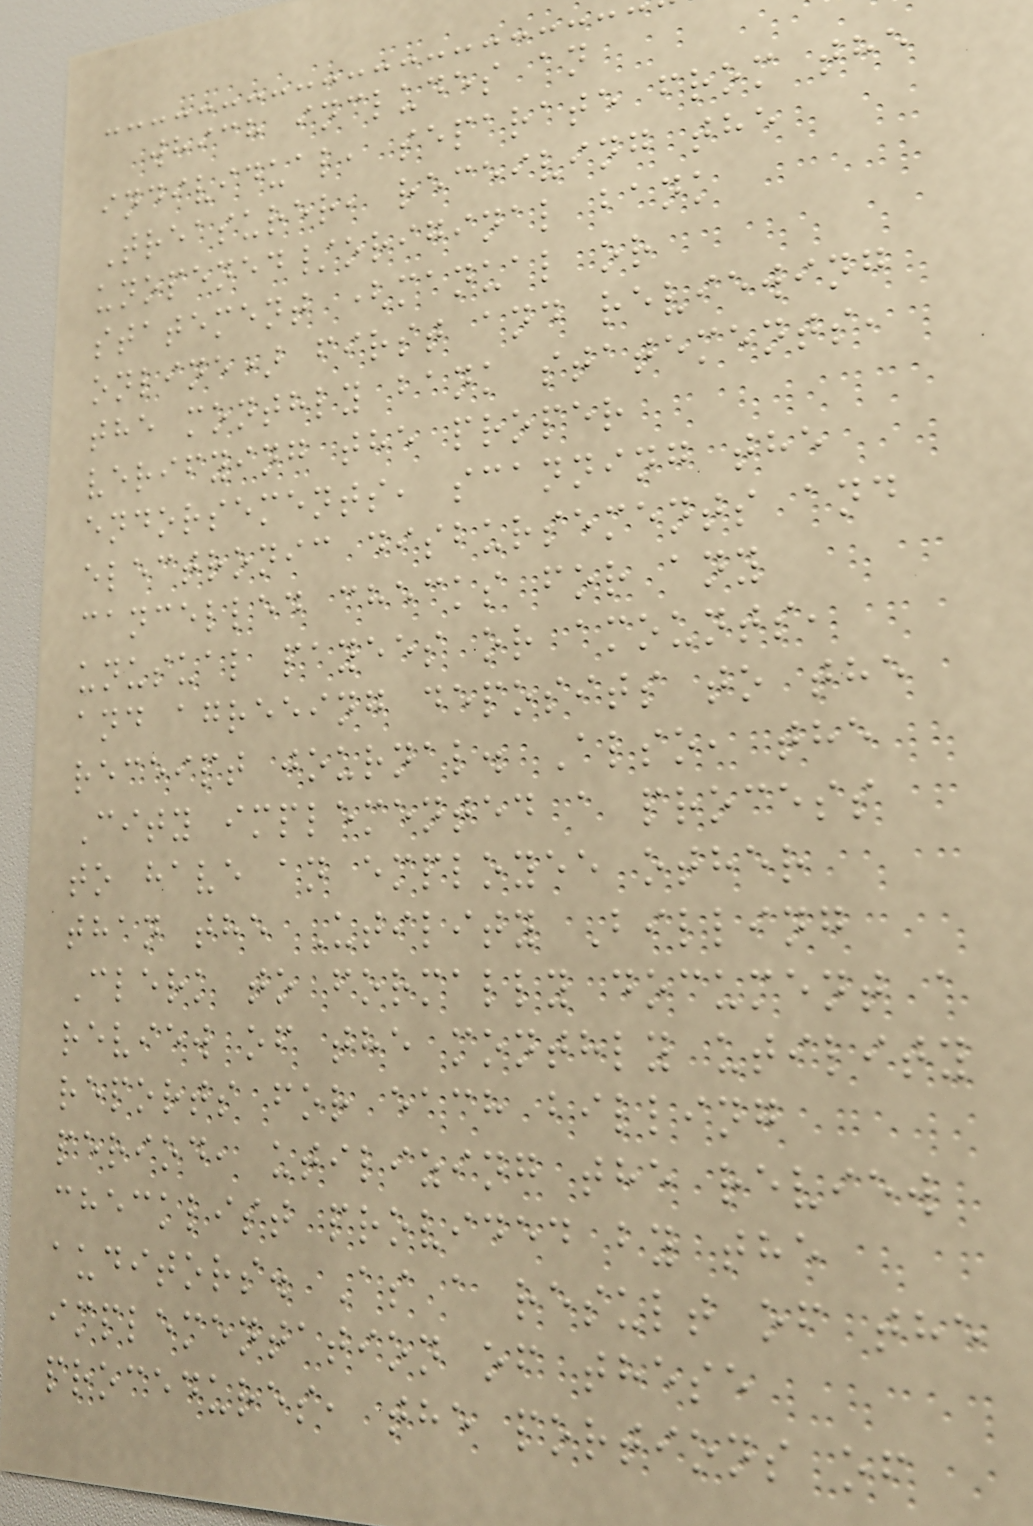which includes an
individual, separate from the
Treasurer, receiving the
unopened/original bank
statement (manual or
online) first and reviewing
the monthly bank statements,
verifying the proper
endorsements, scanning the
electronic disbursements and
cancelled checks for any
unusual payees or amounts,
and agreeing deposits to the
receipt journal. Also, the
City implemented a process
to have an employee other
than the Utility Billing
Clerk to formally document a
review of the monthly utility
reports for each billing
period, utilizing the review
checklist provided by the
auditors. As a result of the
implementation of these
procedures, the portions of
